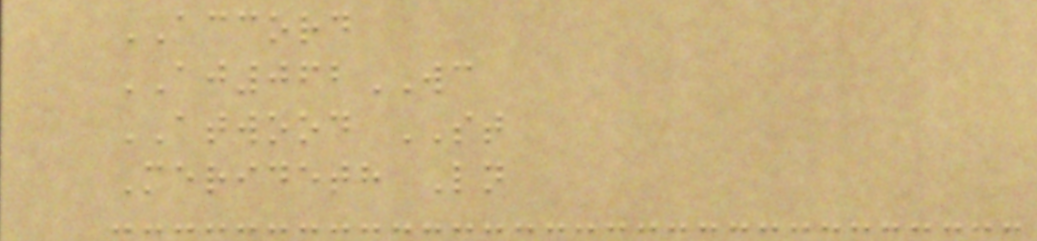ACCORD
AJ062WC
ATWOOD ST
Merideth Ln
